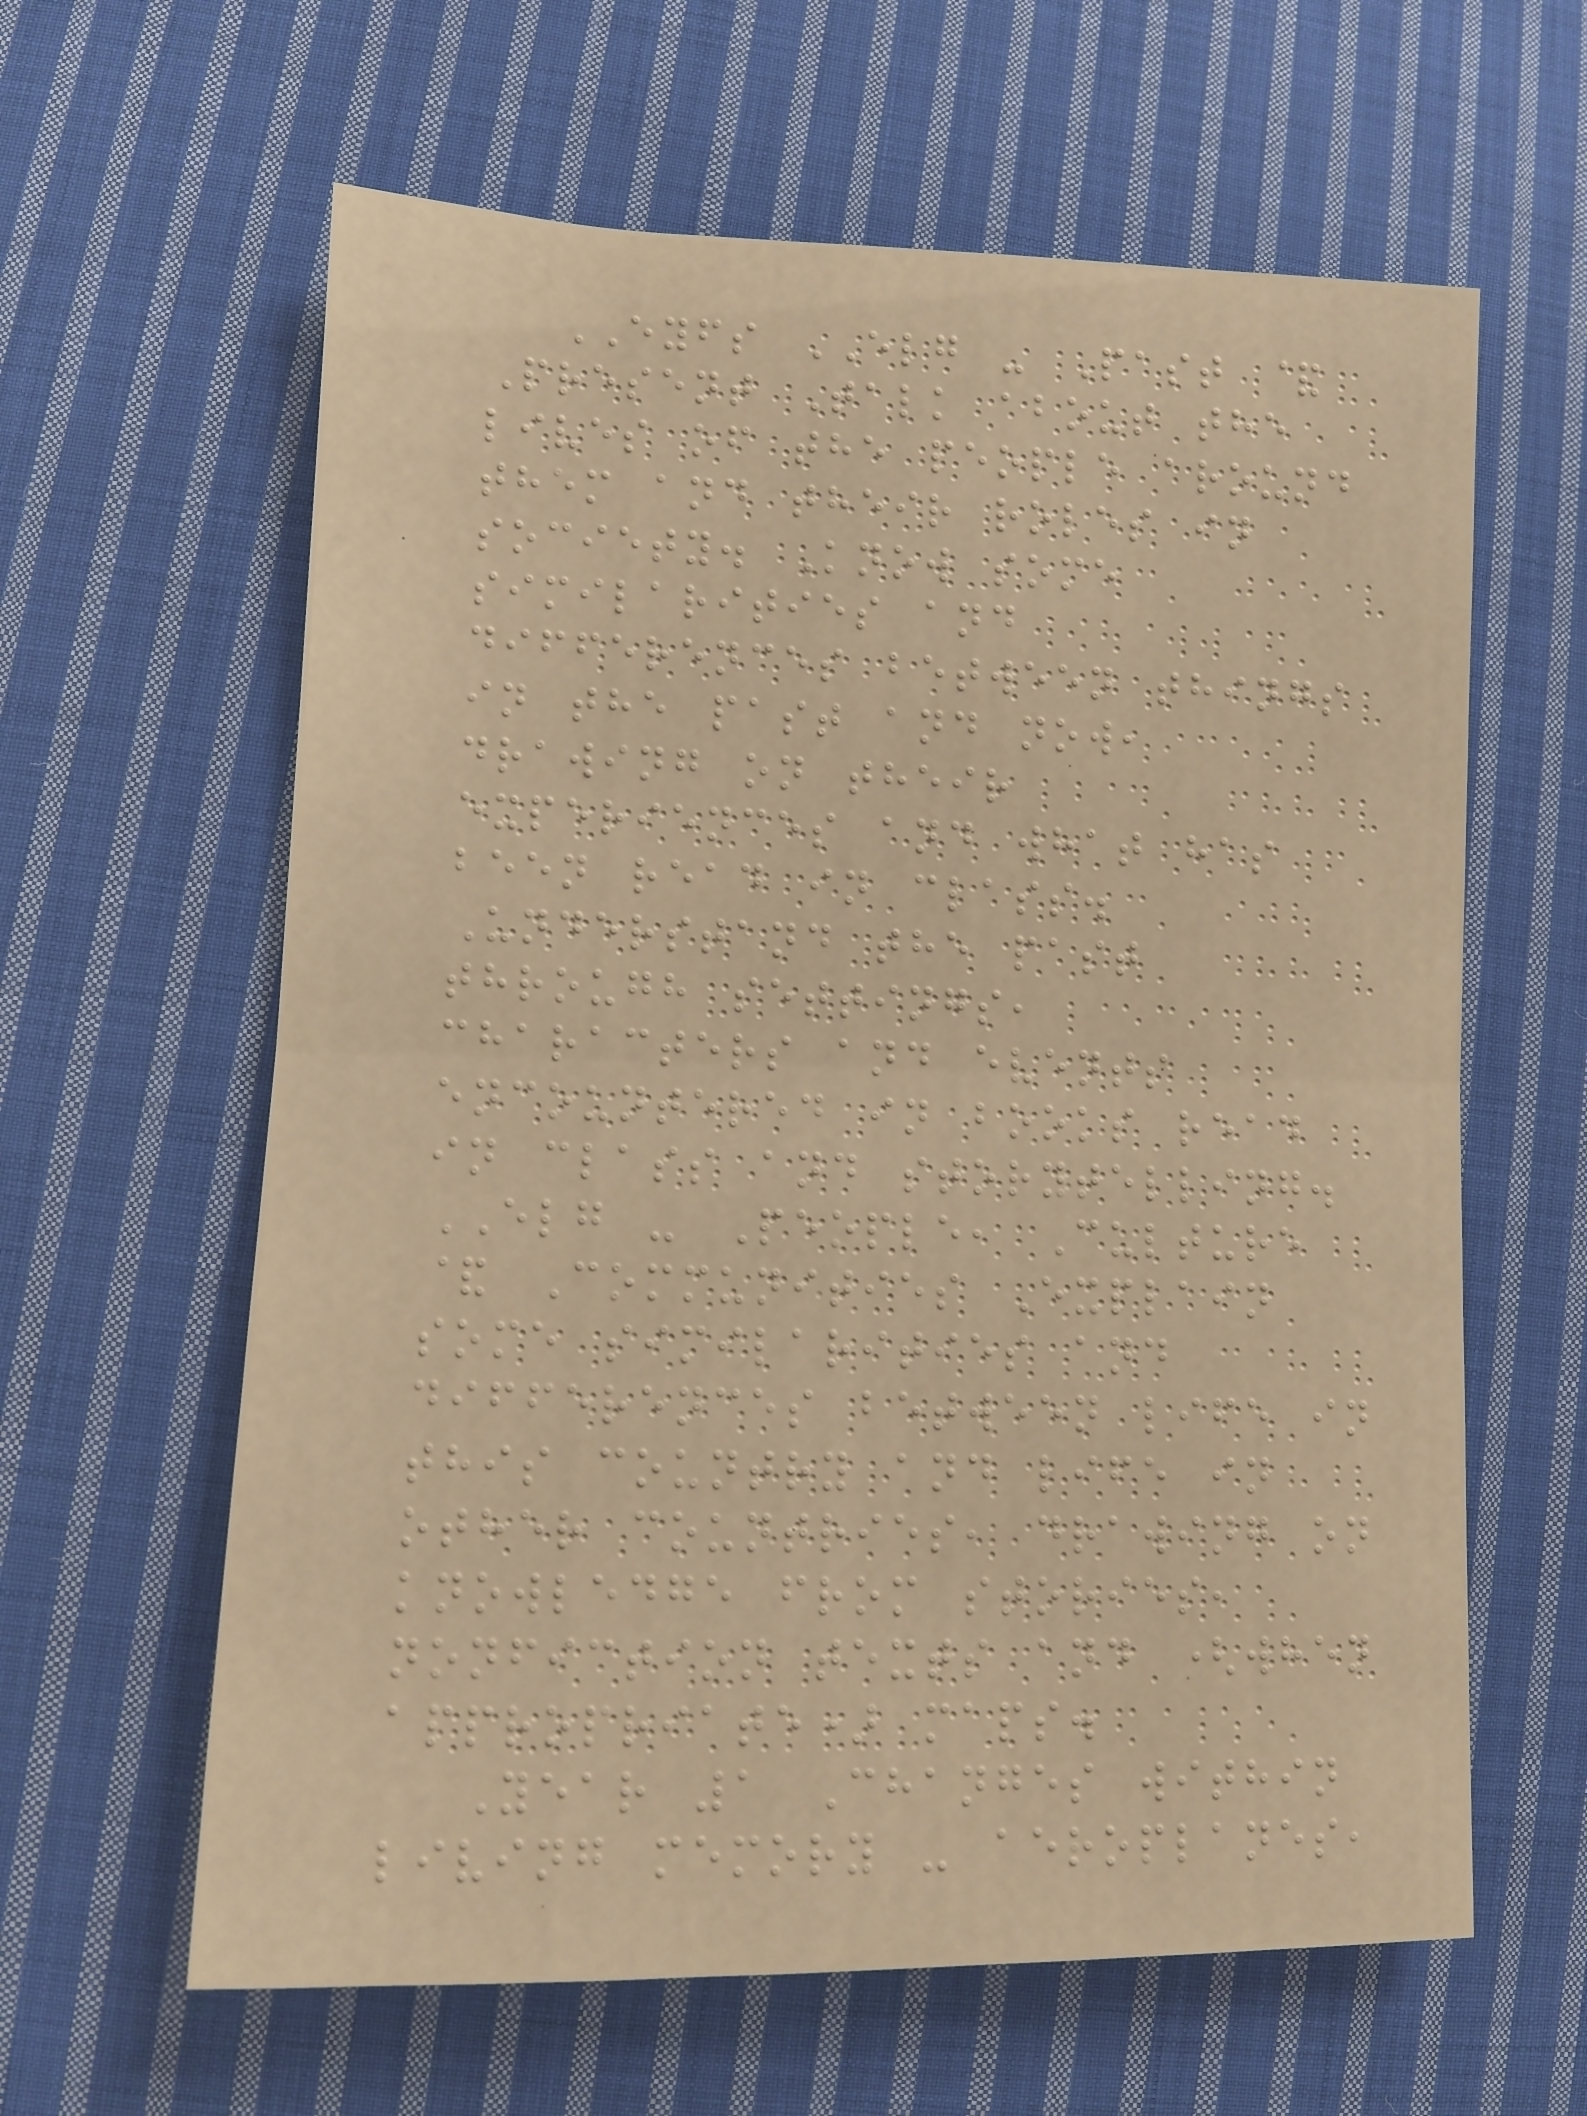EYFS ELG - Past &
Present Talk about the
lives of the people around
them and their roles in
society. Know some
similarities and
differences between things
in the past and now,
drawing on their
experiences and what has
been read in class.
Understand the past
through settings,
characters and events
encountered in books read
in class and storytelling.
ELG - People, Culture
& Communities Explain
some similarities and
differences between life in
this country and life in
other countries, drawing on
knowledge from stories,
nonfiction texts and (when
appropriate) maps.
Year 1 Changes within
living memory - aeroplanes,
